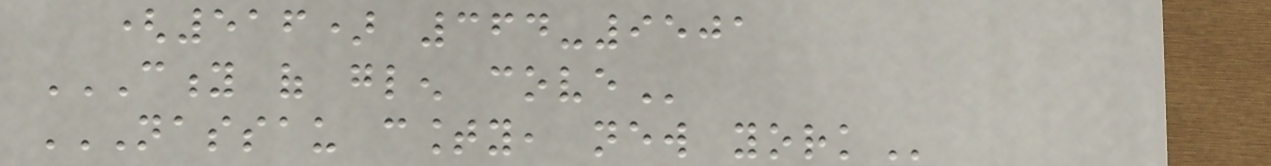(516) 364-9501
CITY OF GLEN COVE
NASSAU COUNTY, NEW YORK
